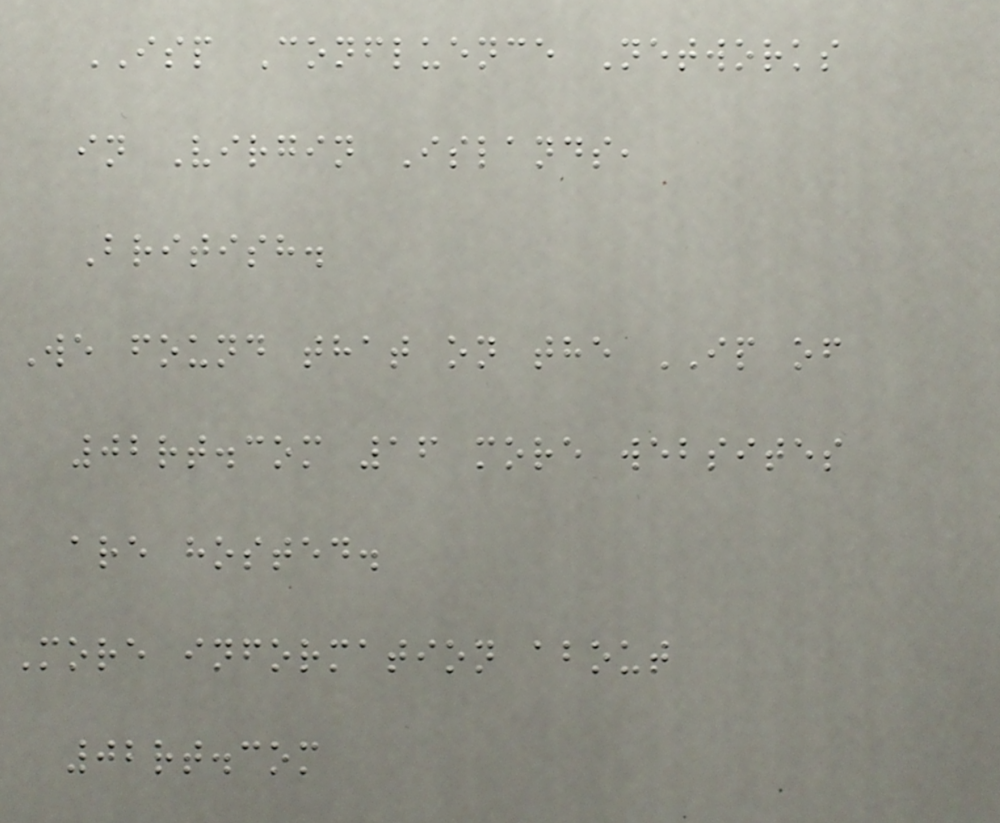ISP Confluence Networks
in Virgin Islands,
British.
We found that on the IP of
02rt.com 16 more websites
are hosted.
More information about
02rt.com
